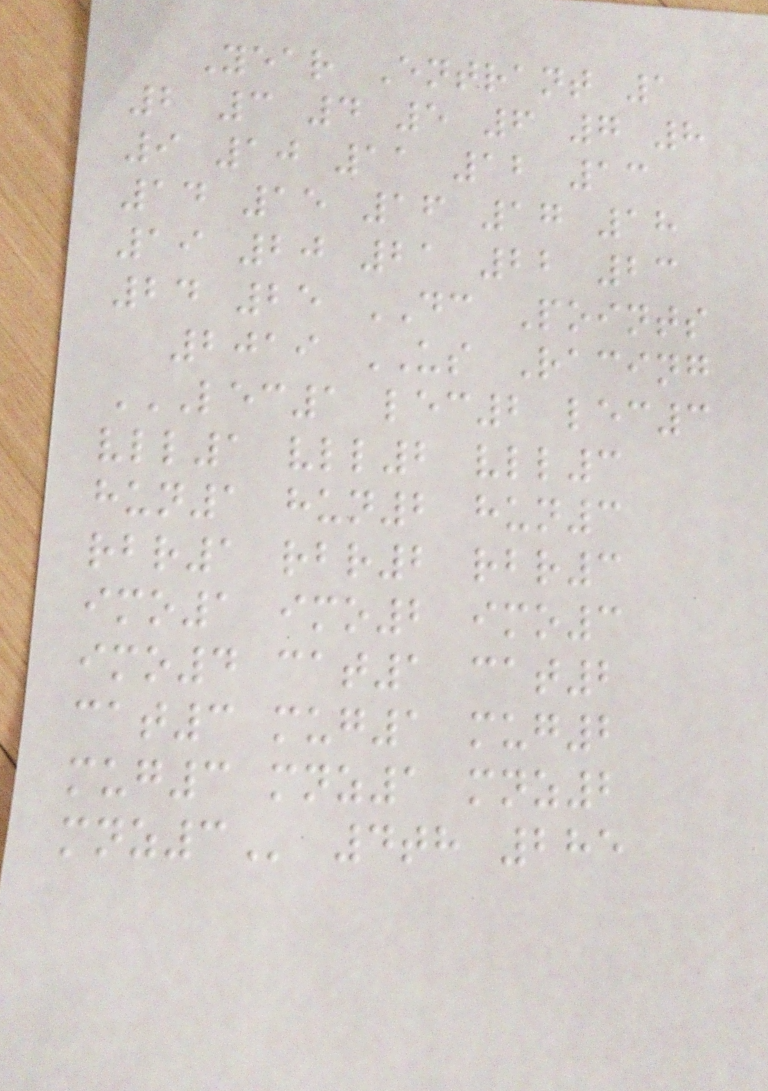Year Entrant 1
2 3 4 5 6 7 8
9 10 11 12 13
14 15 16 17 18
19 20 21 22 23
24 25 DC Points
2019 US Racing
LEC1 LEC2 LEC3
VLL1 VLL2 VLL3
HUN1 HUN2 HUN3
RBR1 RBR2 RBR3
IMO1 IMO2 IMO3
IMO4 CAT1 CAT2
CAT3 MUG1 MUG2
MUG3 MNZ1 MNZ2
MNZ3 4th 285
